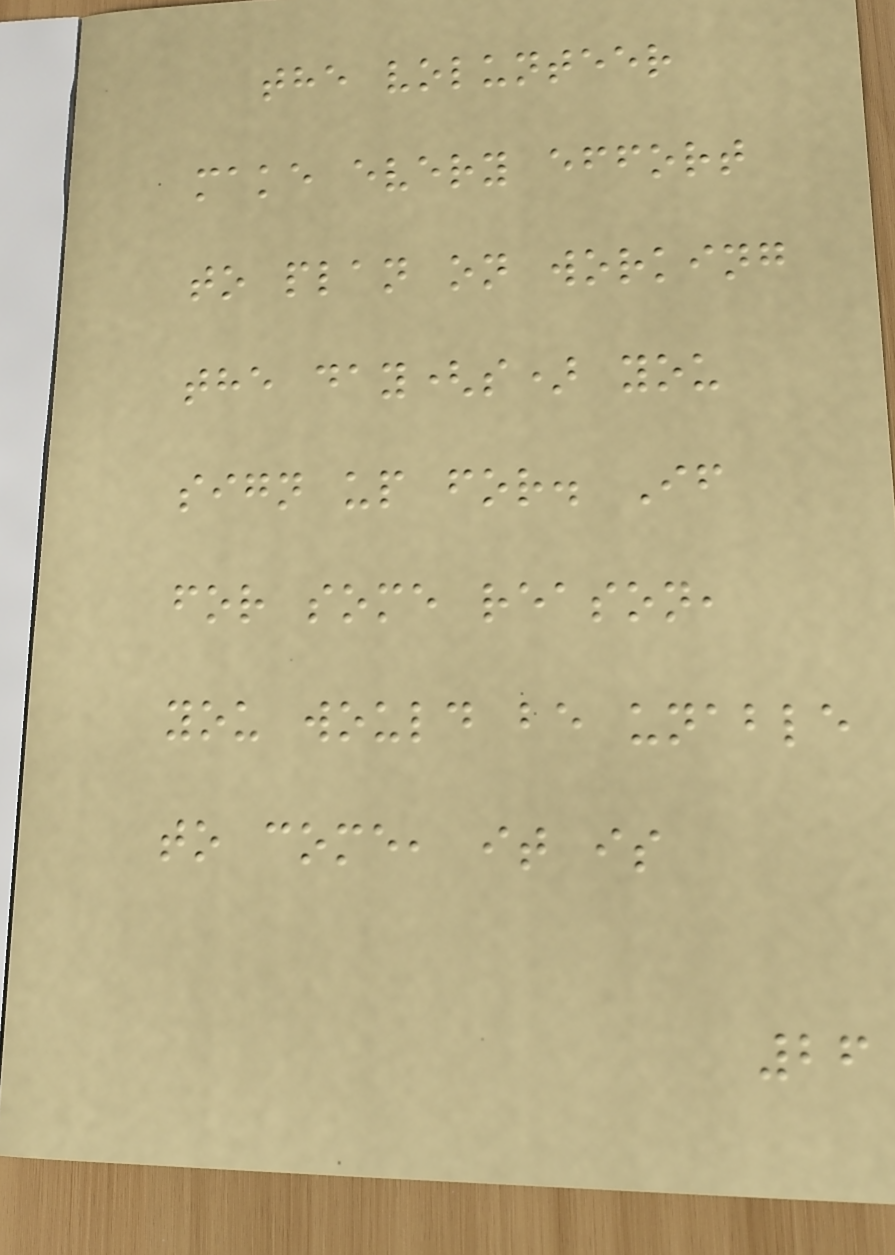the volunteer
make every effort
to plan on working
the day(s) you
sign up for. If
for some reason,
you would be unable
to come, it is
26
